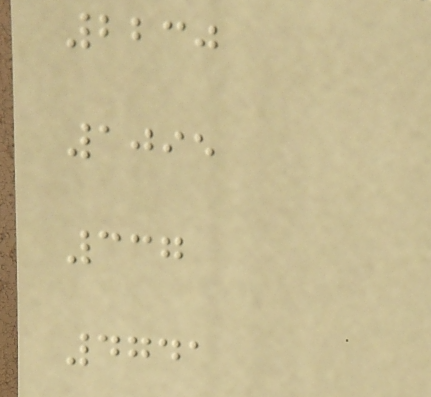2230
1095
337
4741
